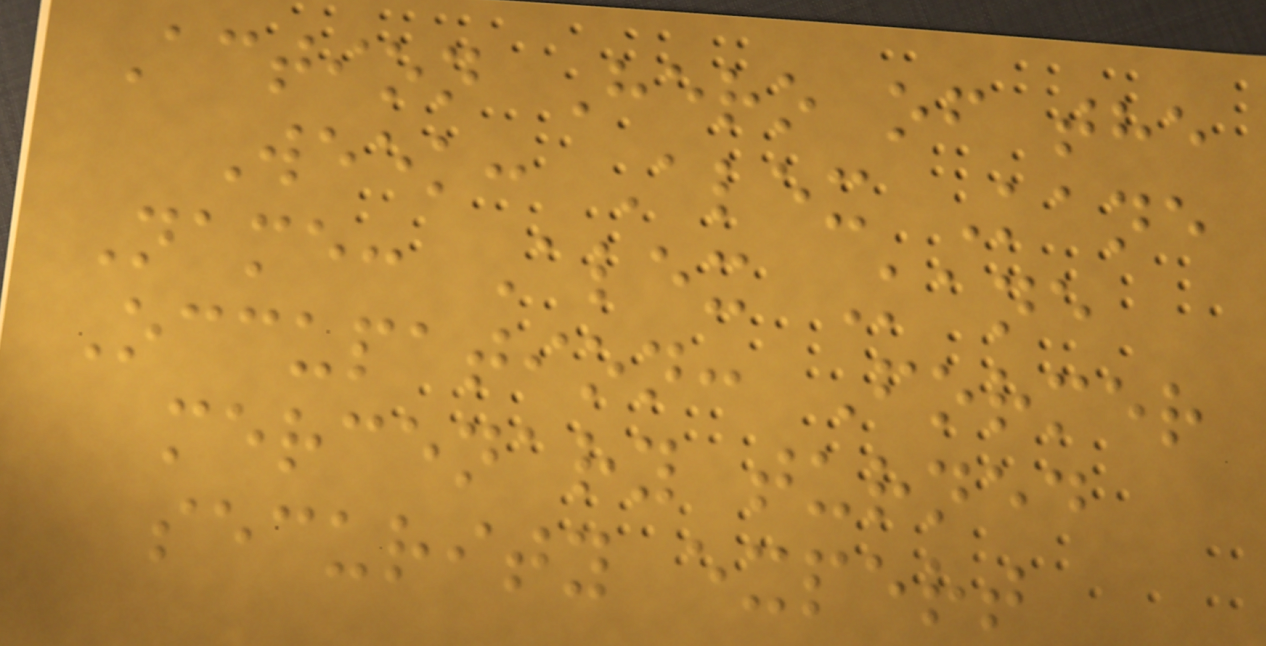Action Hero of the
Week: Alex Kane
Name: Alex Kane
Occupation: Former
mercenary turned
security expert
